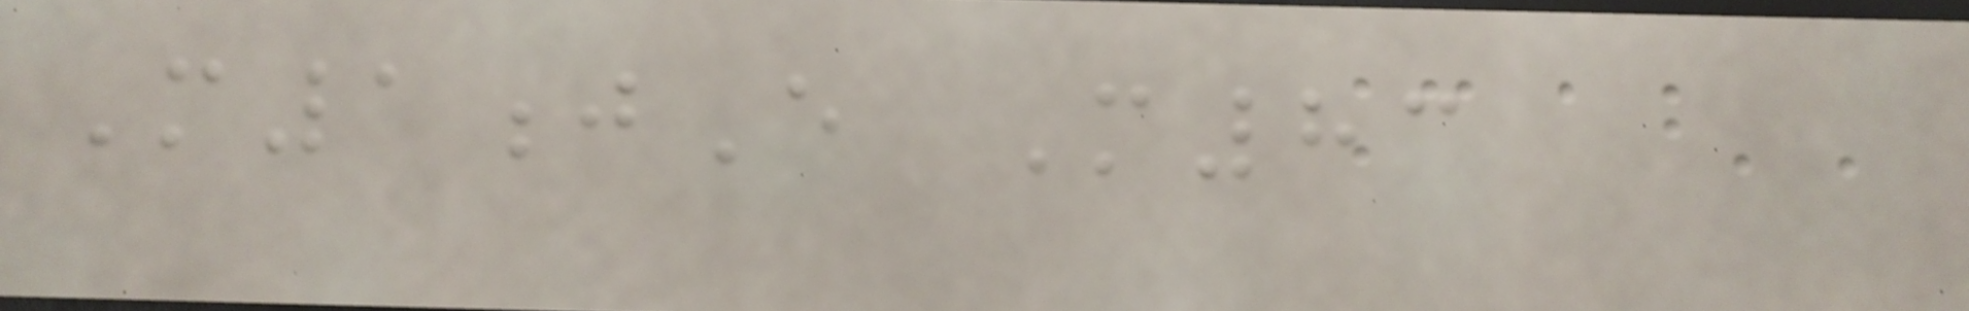M1jE M83
